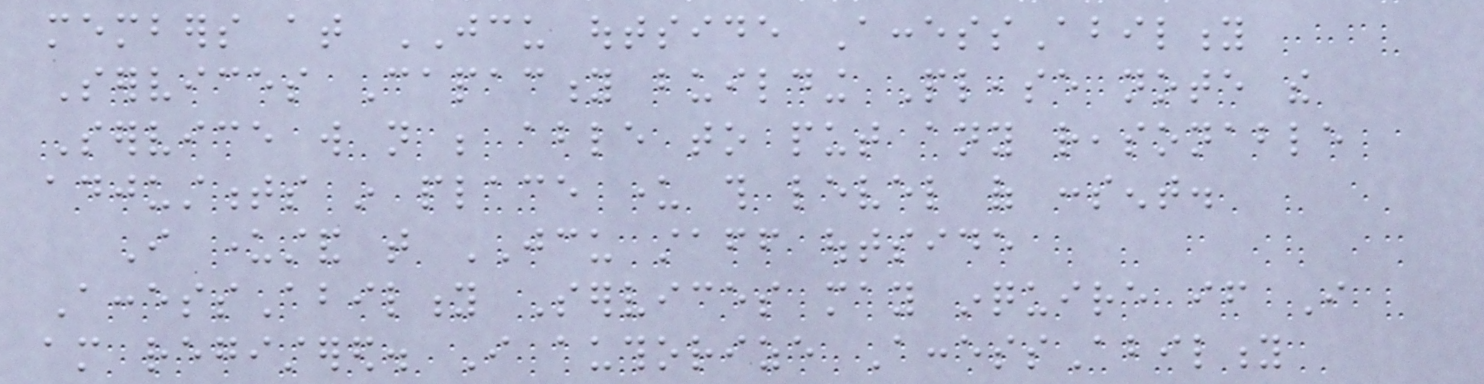members at JCU outside AccessAbility
Services Capacity building Please note the
Service will not be able to put any reasonable
adjustments in place under this level of consent.
I understand that JCU staff outside
AccessAbility Services may inquire if I
am registered. I authorize AccessAbility
